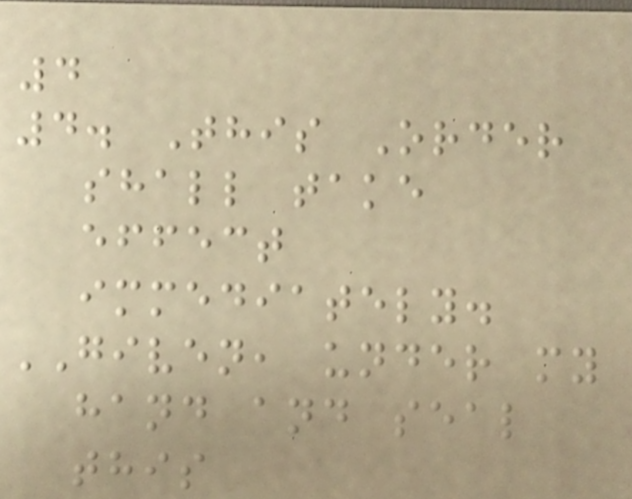4
4. This Order
shall take
effect
immediately.
GIVEN, under my
hand and seal
this
